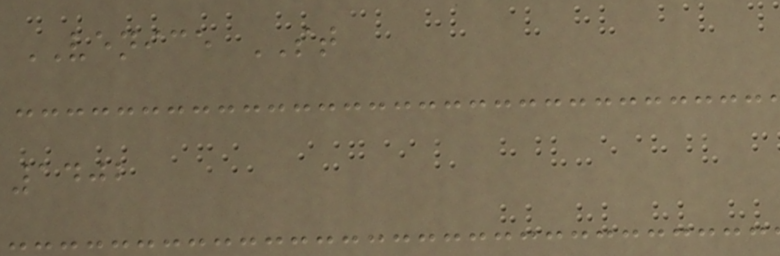VENICE ST
1402
